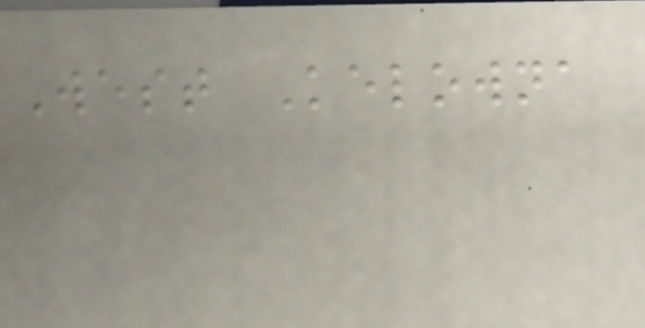West Kelowna
